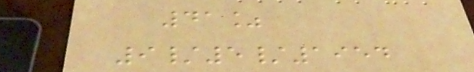41%
9/5/1954
